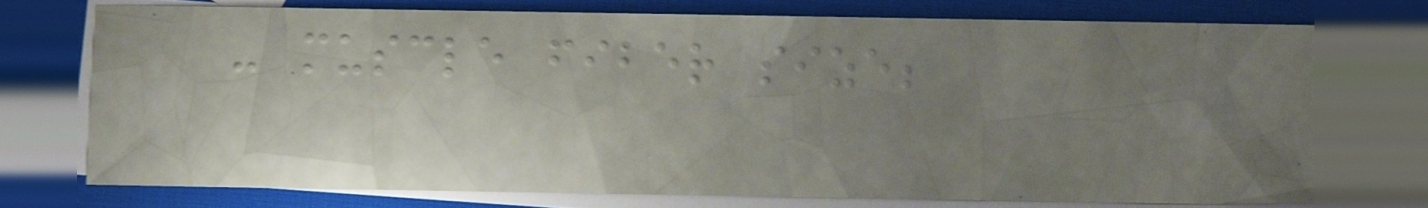- muscle fiber size;
